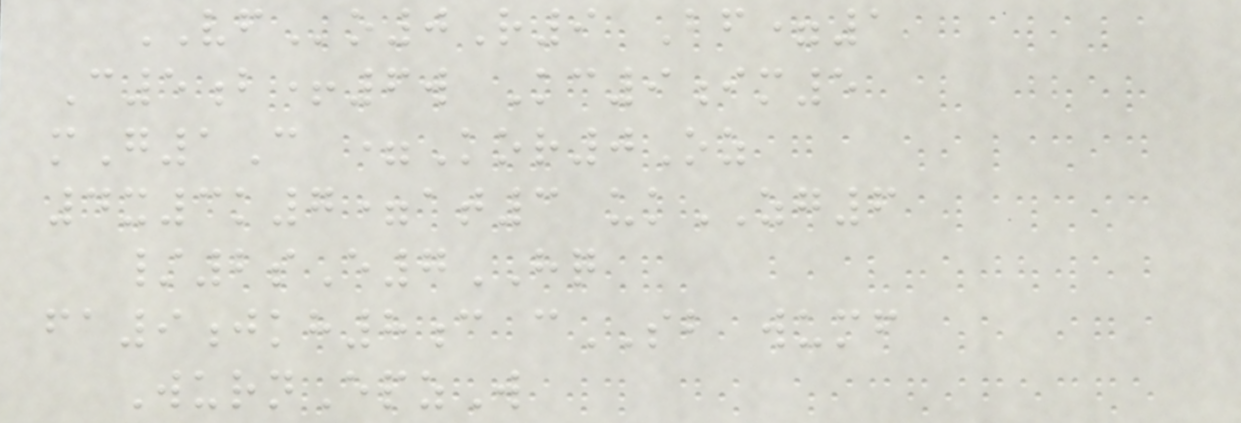VFo0R9 Bf=1
C5b+6w Kc9im5
mG1C =Kor0Oz
4x3k7=at3 ukZG6
/2sE7HQ
fa9jkh8c cSB wumf
WurnEpzW
